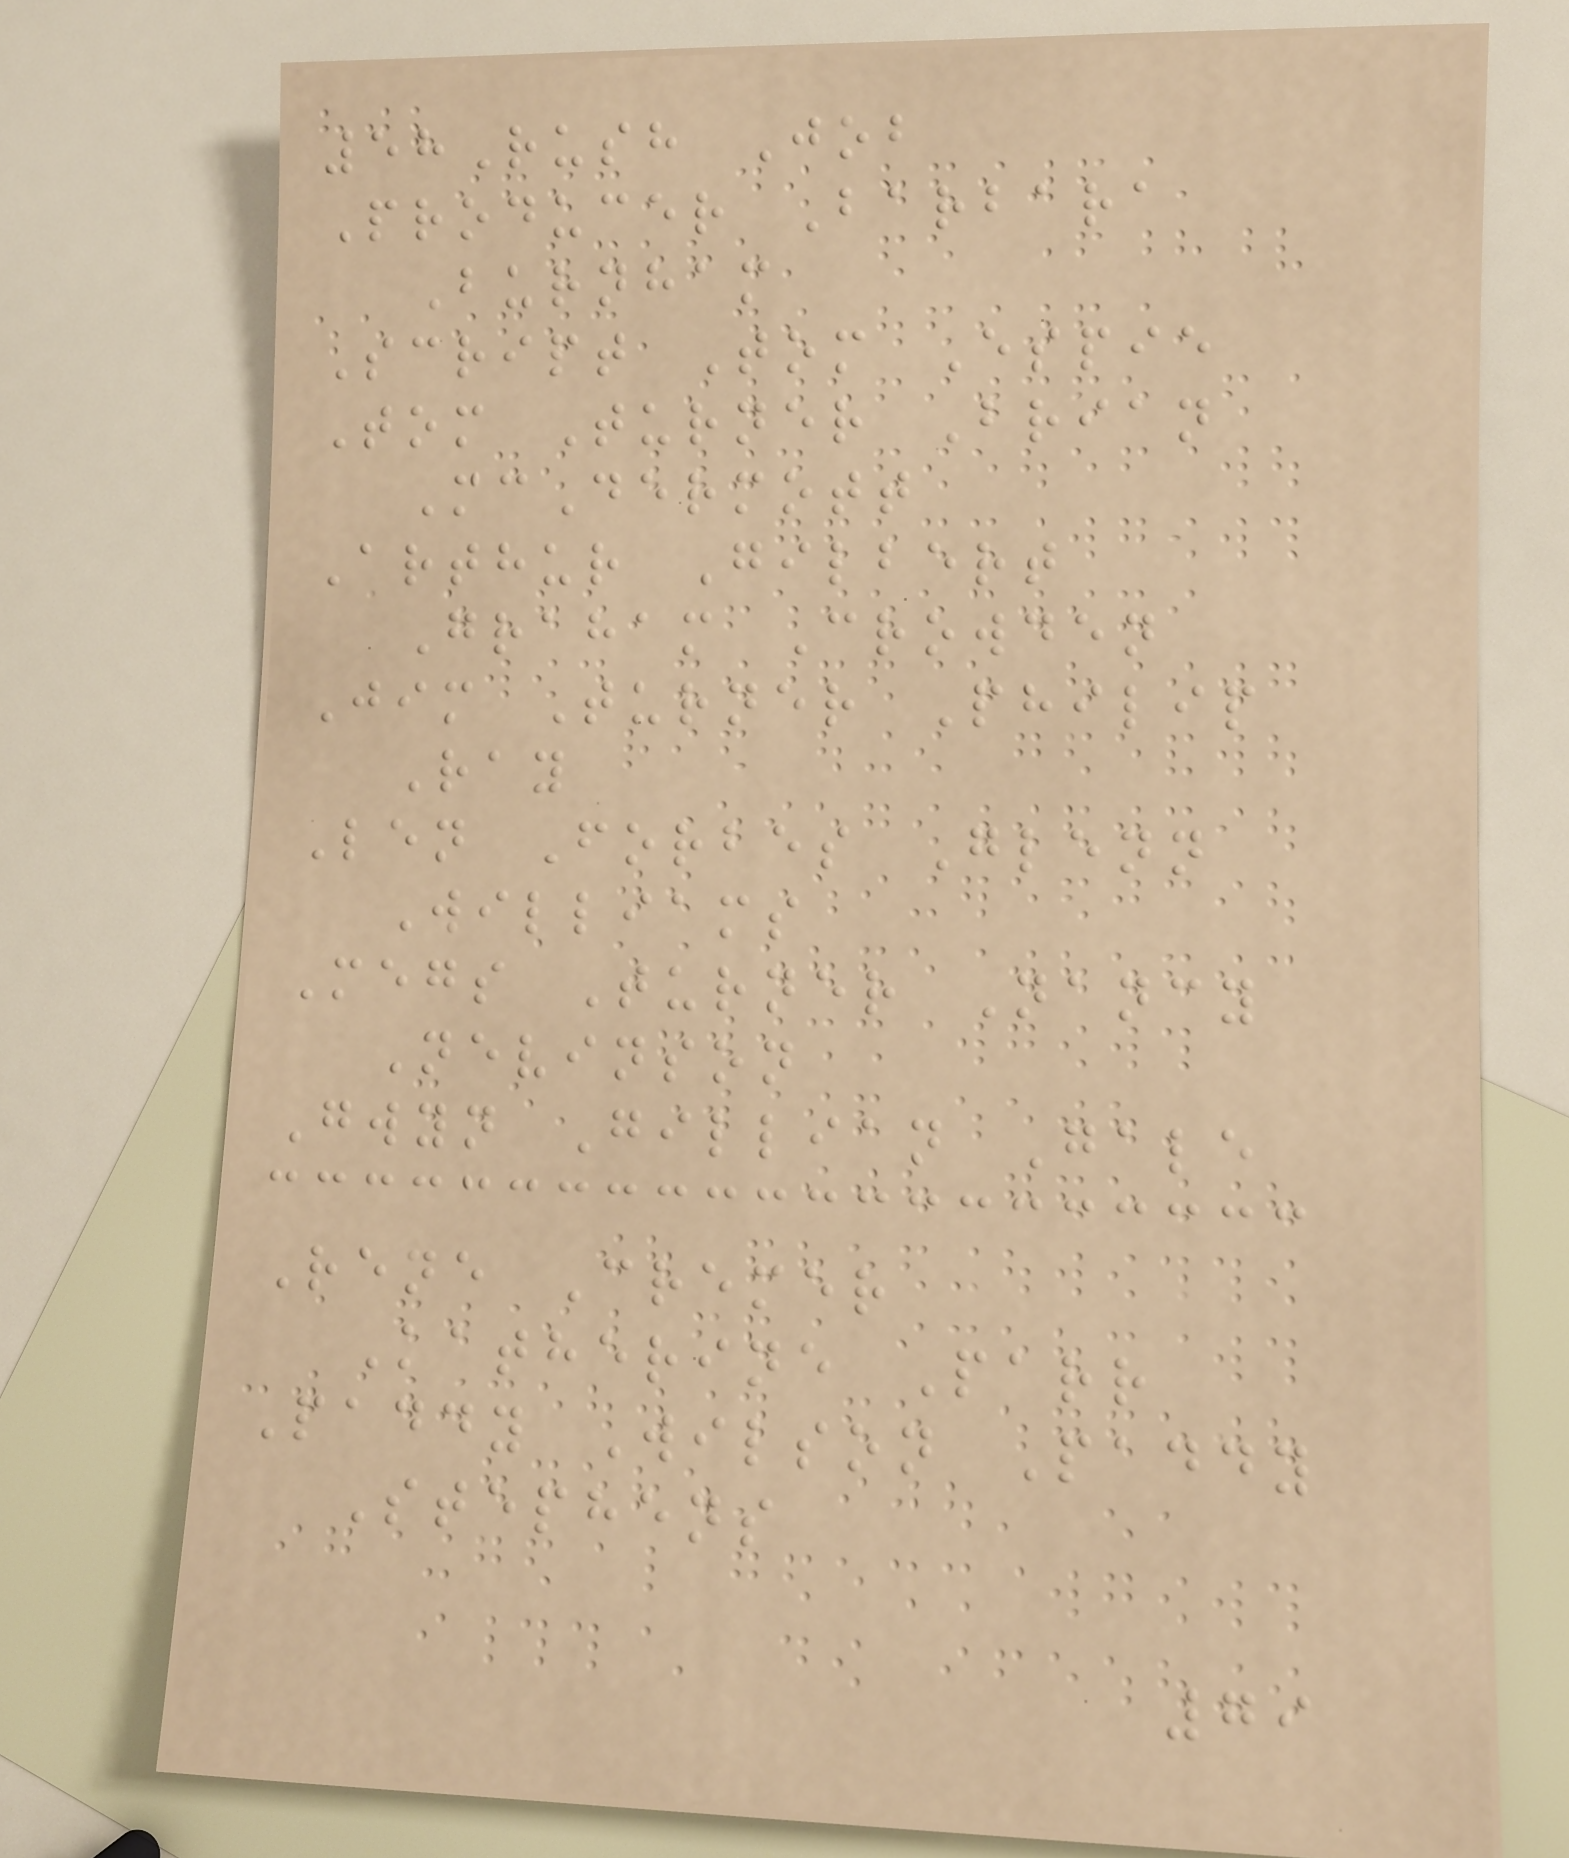58Rush Job
Producer Barbara
Burnham
Script Tom Espie
Tom Turner Brian
McDermott
Arthur Gilbert
Graham Crowden
Jim Turner Philip
Ray
Len Forbes Glenn
Williams
Megs Turner Nancy
Nevinson
Gwyn Gillian Gale
Rene Cremer
Katherine Parr
Paddy Wilson Paddy
Stephens
79
